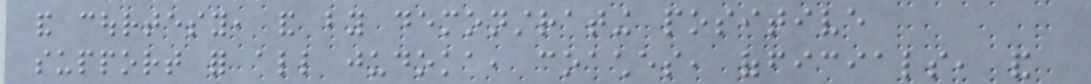and courtesy, and by demonstrating positive
support for all judoka, coaches, officials, and
